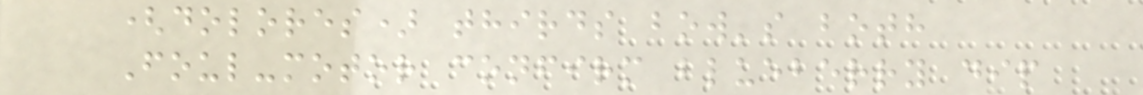(dolores) thirds bow's both
Foul-motor confirm blueberry dip
